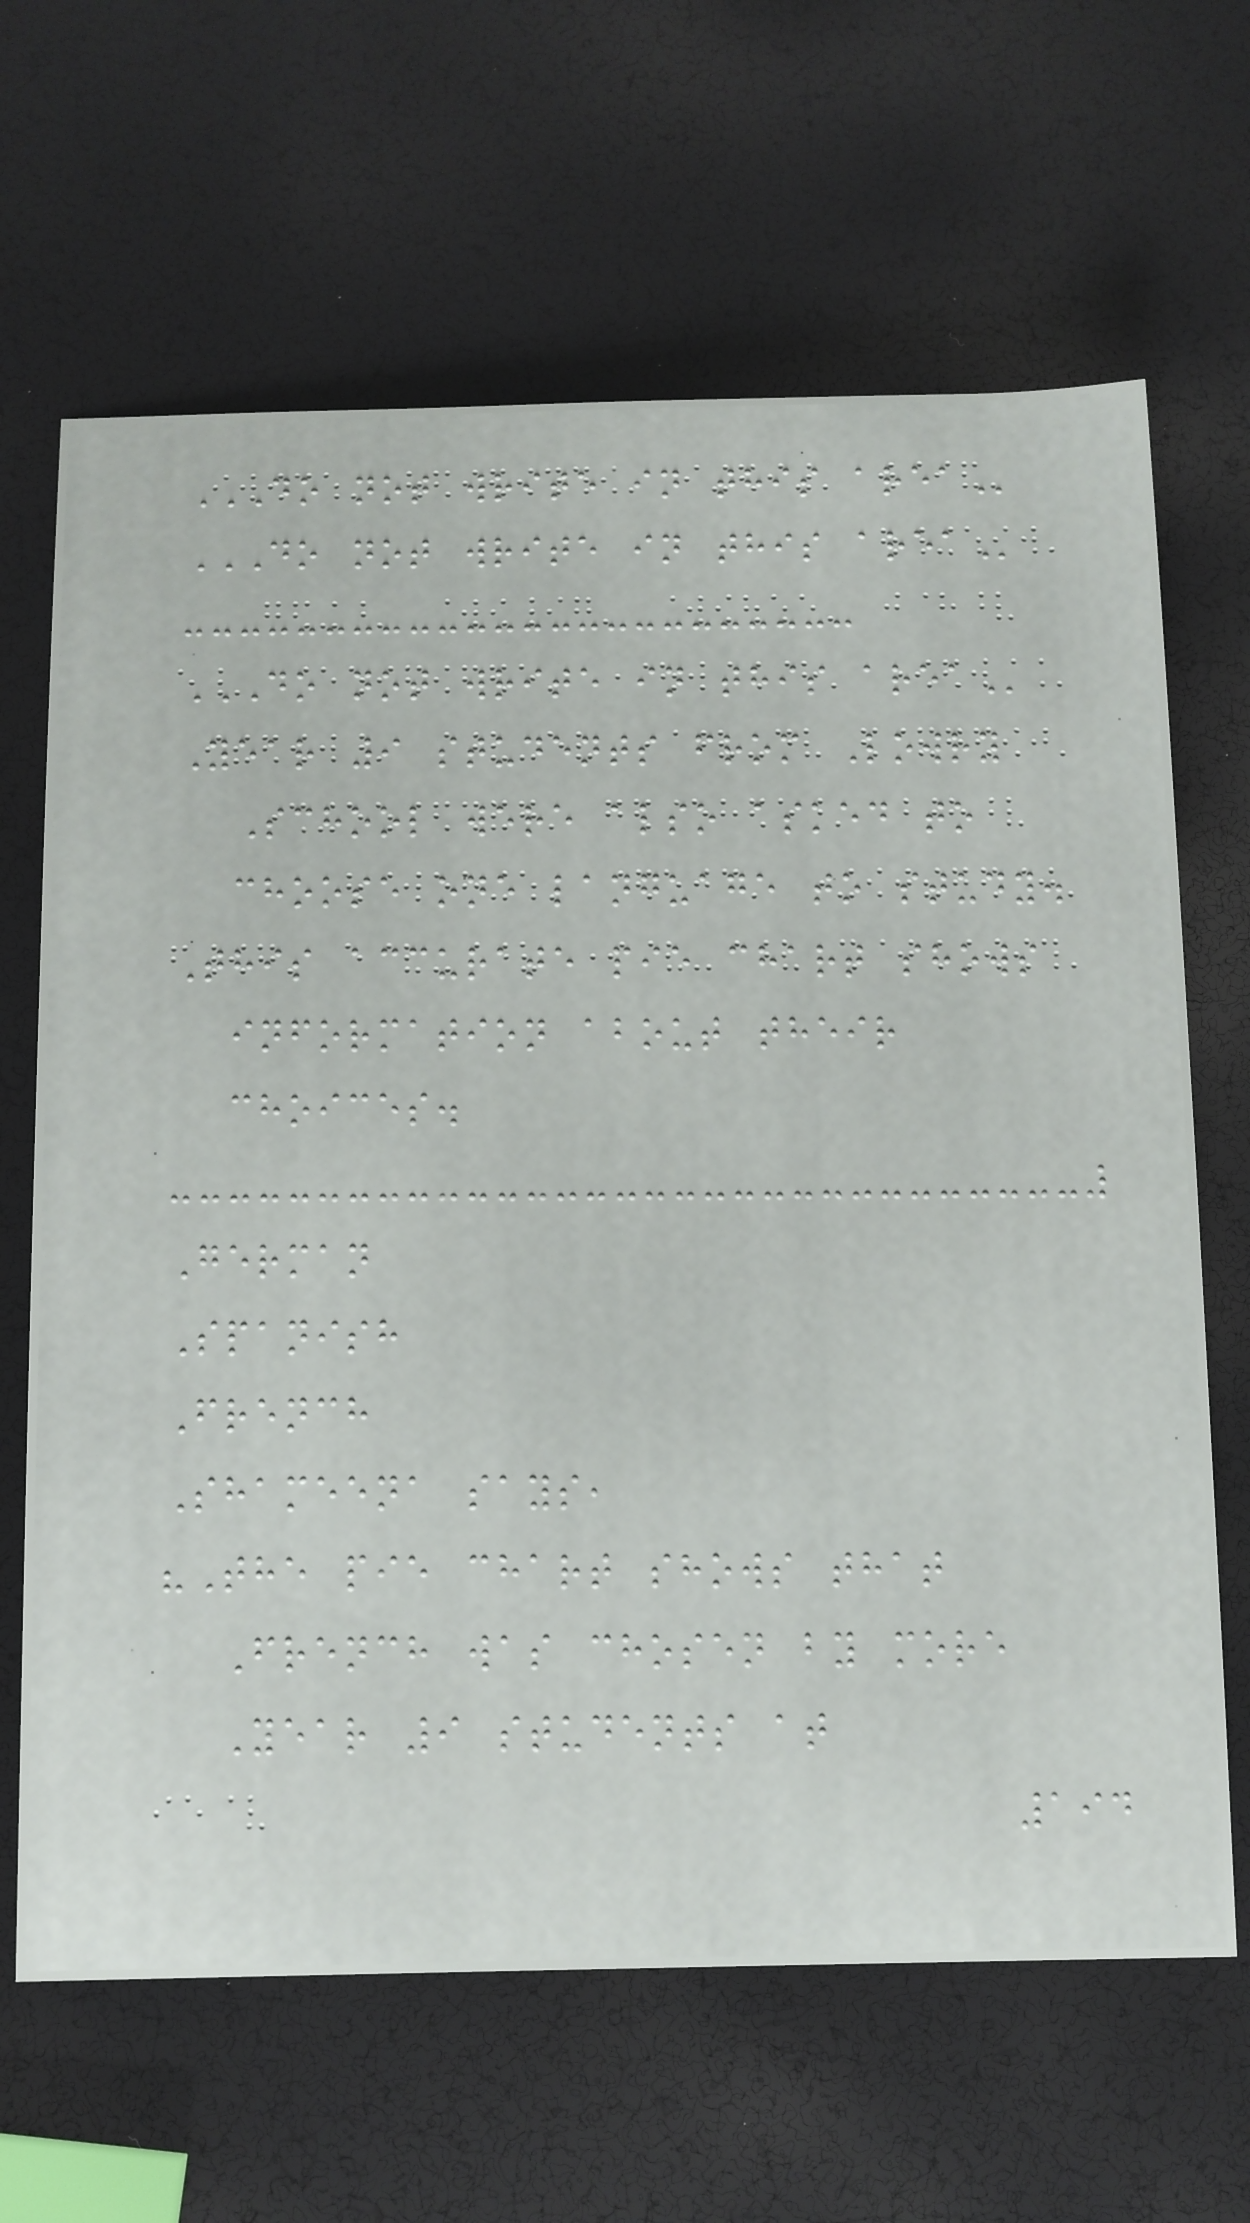DO NOT WRITE IN THIS AREA
DO NOT WRITE IN THIS AREA
DO NOT WRITE IN THIS AREA
Year 9 students from Lowry
School were also asked to
choose one language to study.
This accurate pie chart shows
information about their
choices.
German
Spanish
French
Shameena says,
"The pie chart shows that
French was chosen by more
Year 9 students at
194
